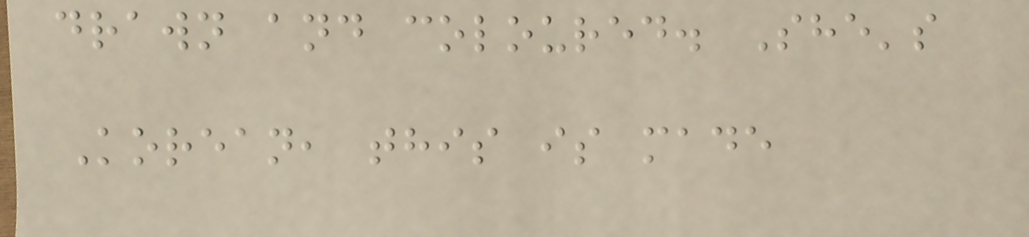drawn and coloured. She's
Korean, this is made
